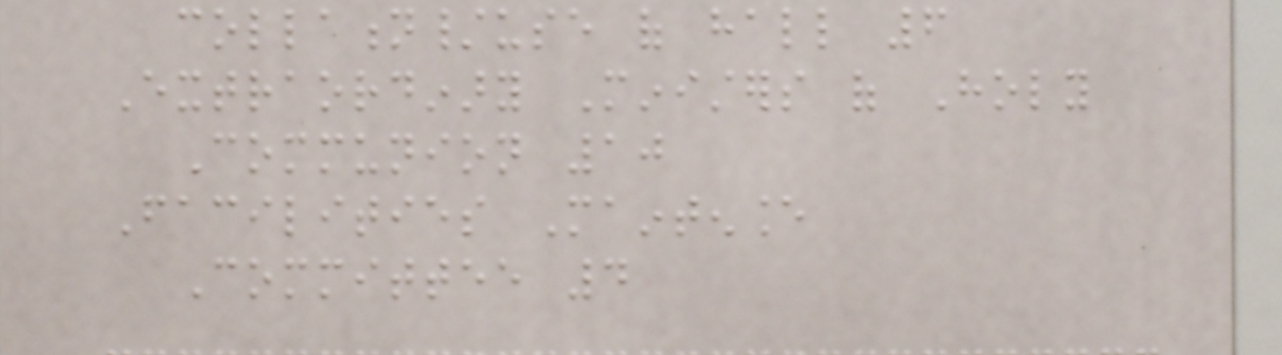collation/use of hall 6
Extraordinary Ministers of Holy
Communion 10
Facilities Maintenance
Committee 4
